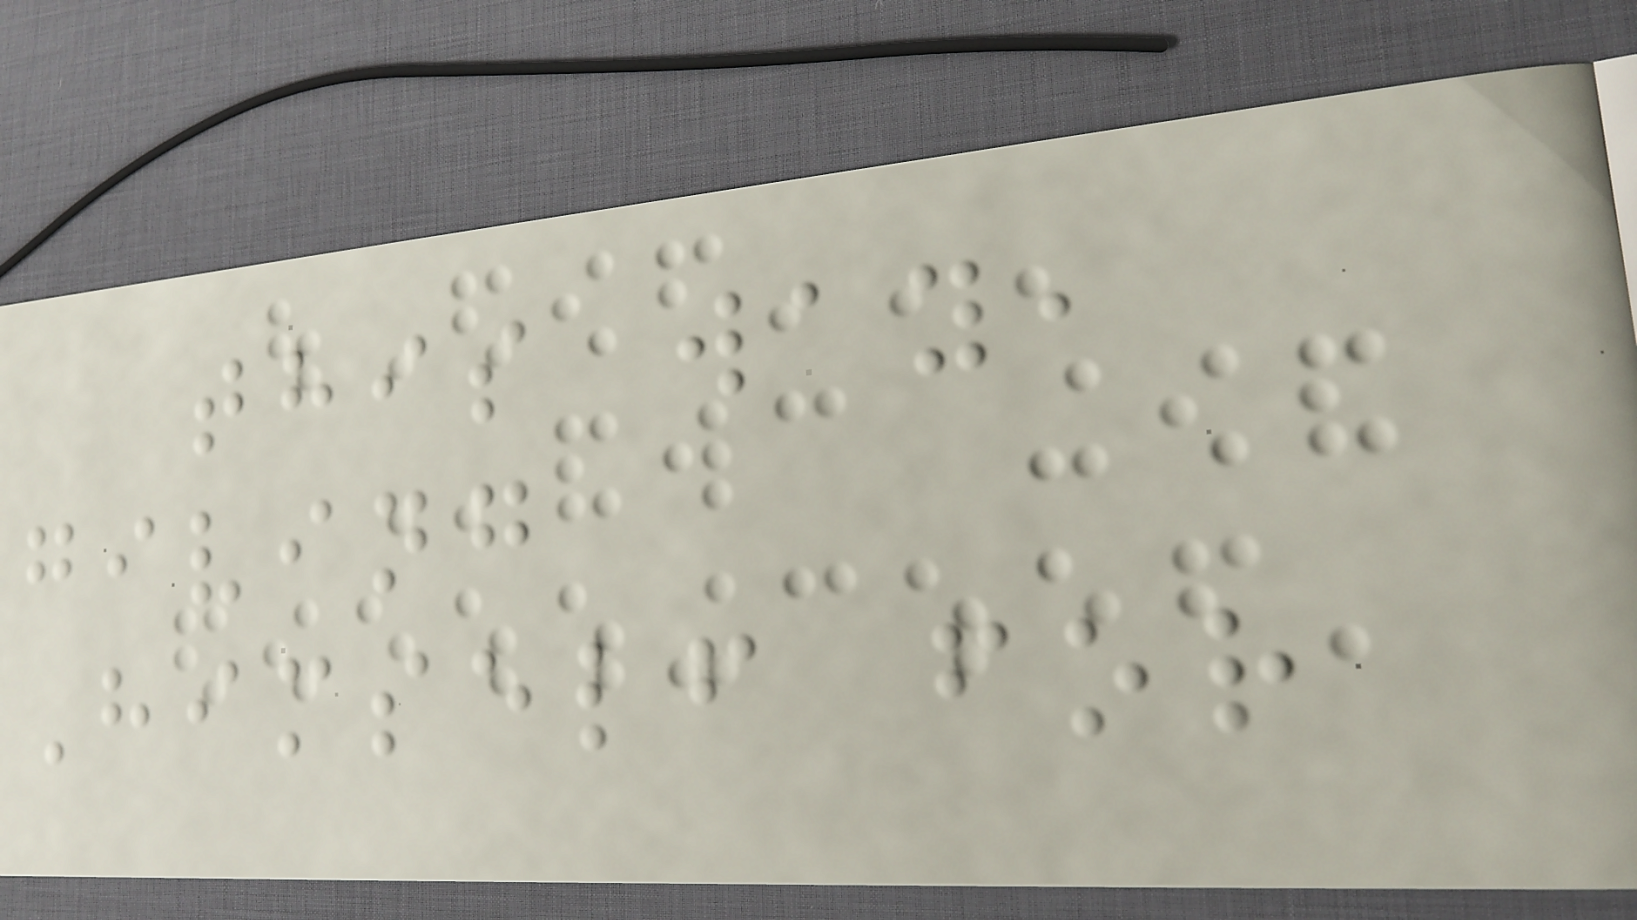this way,
giving
Himself for
